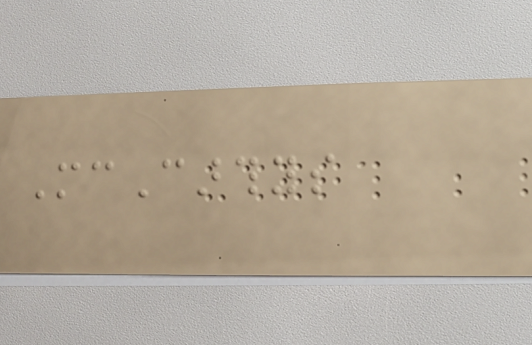McCarthys
